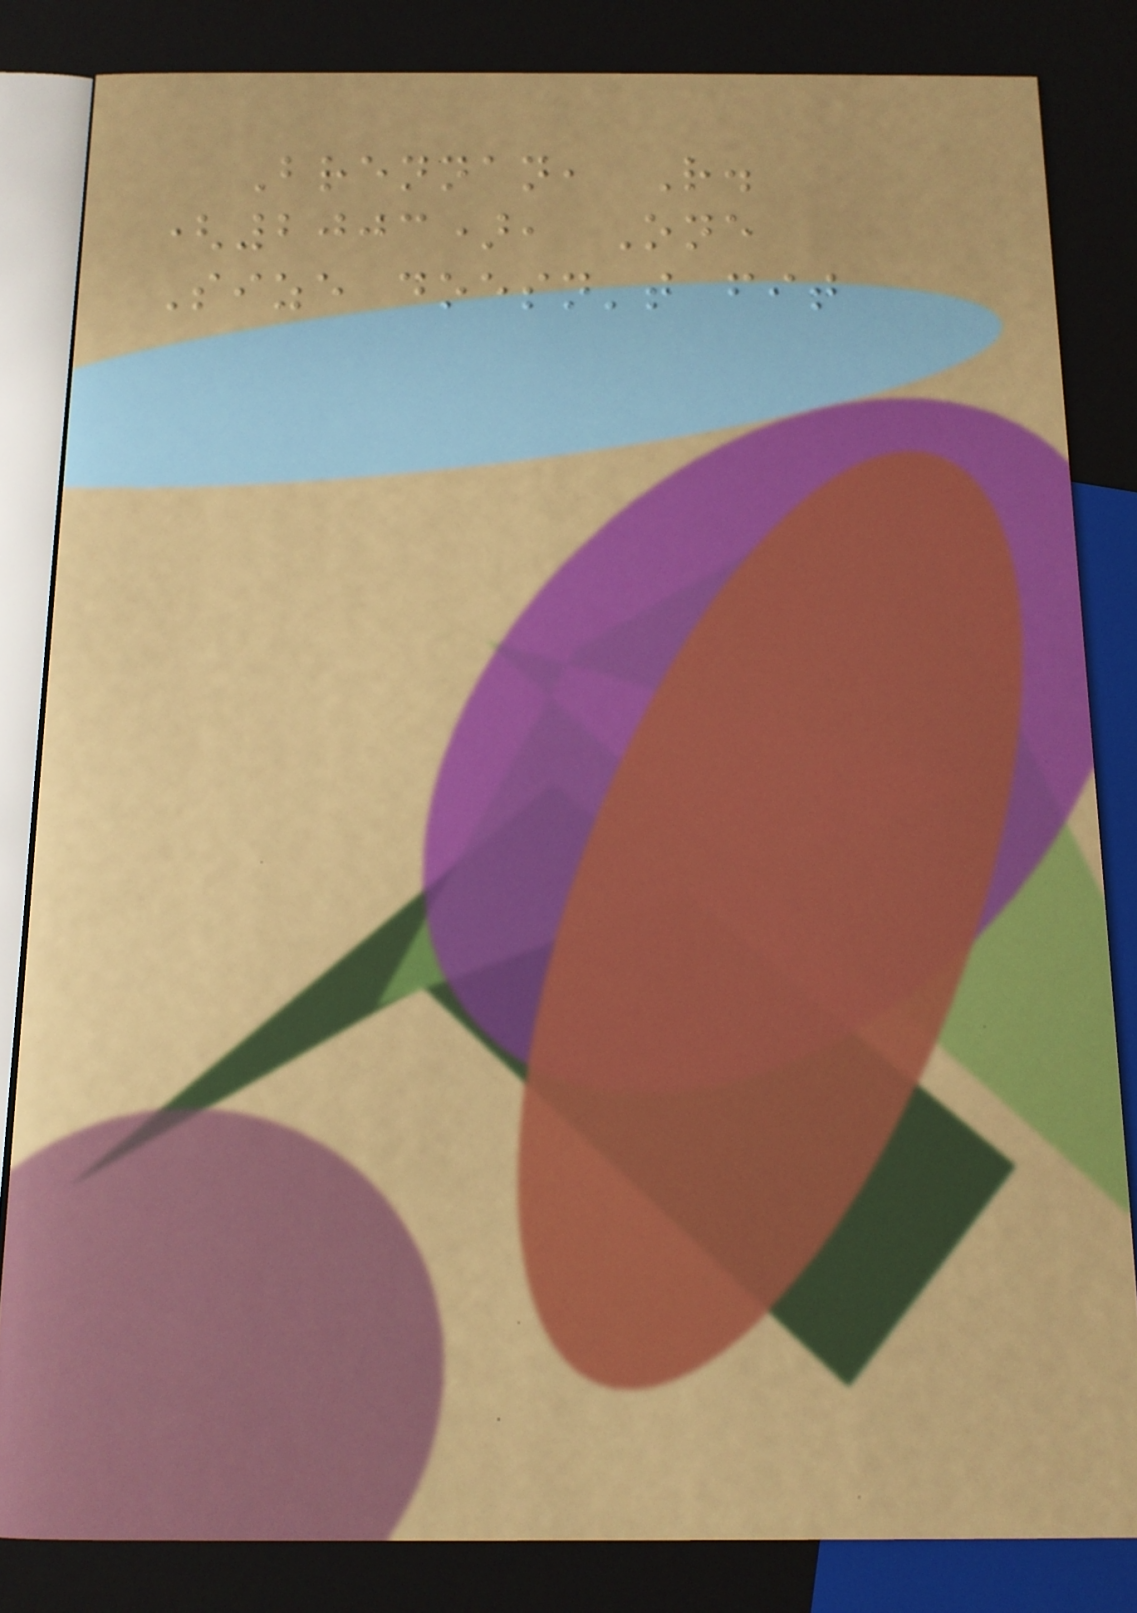Brennan, R.
(2003), One
Size doesn't fit
